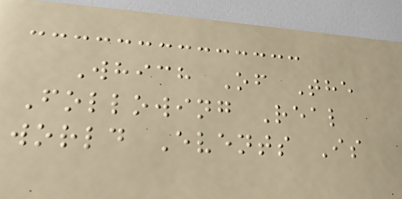Which Of The
Following Real
world Events Is
